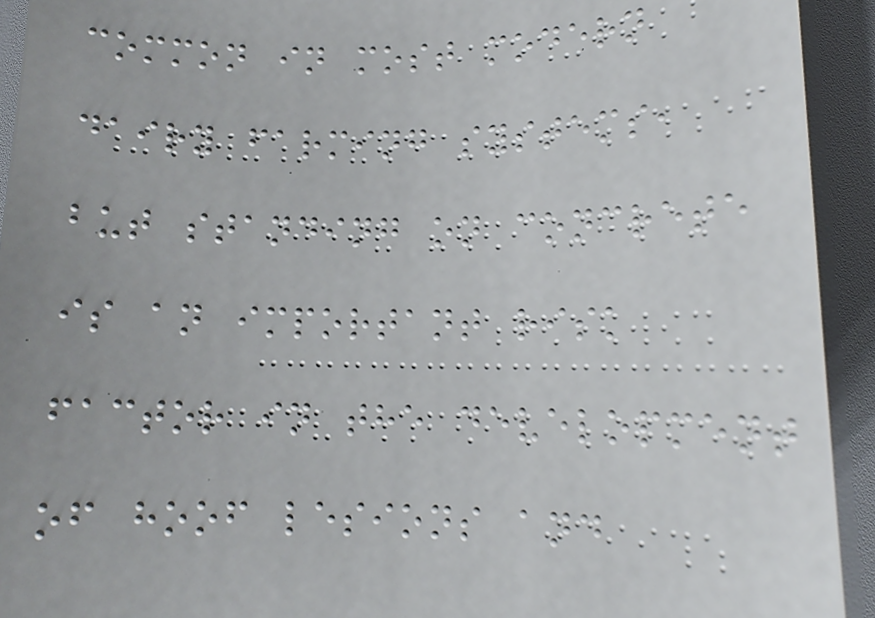common in most modern
dairy farming systems,
but standing on concrete
is an important risk
factor in the development
of hoof lesions and
